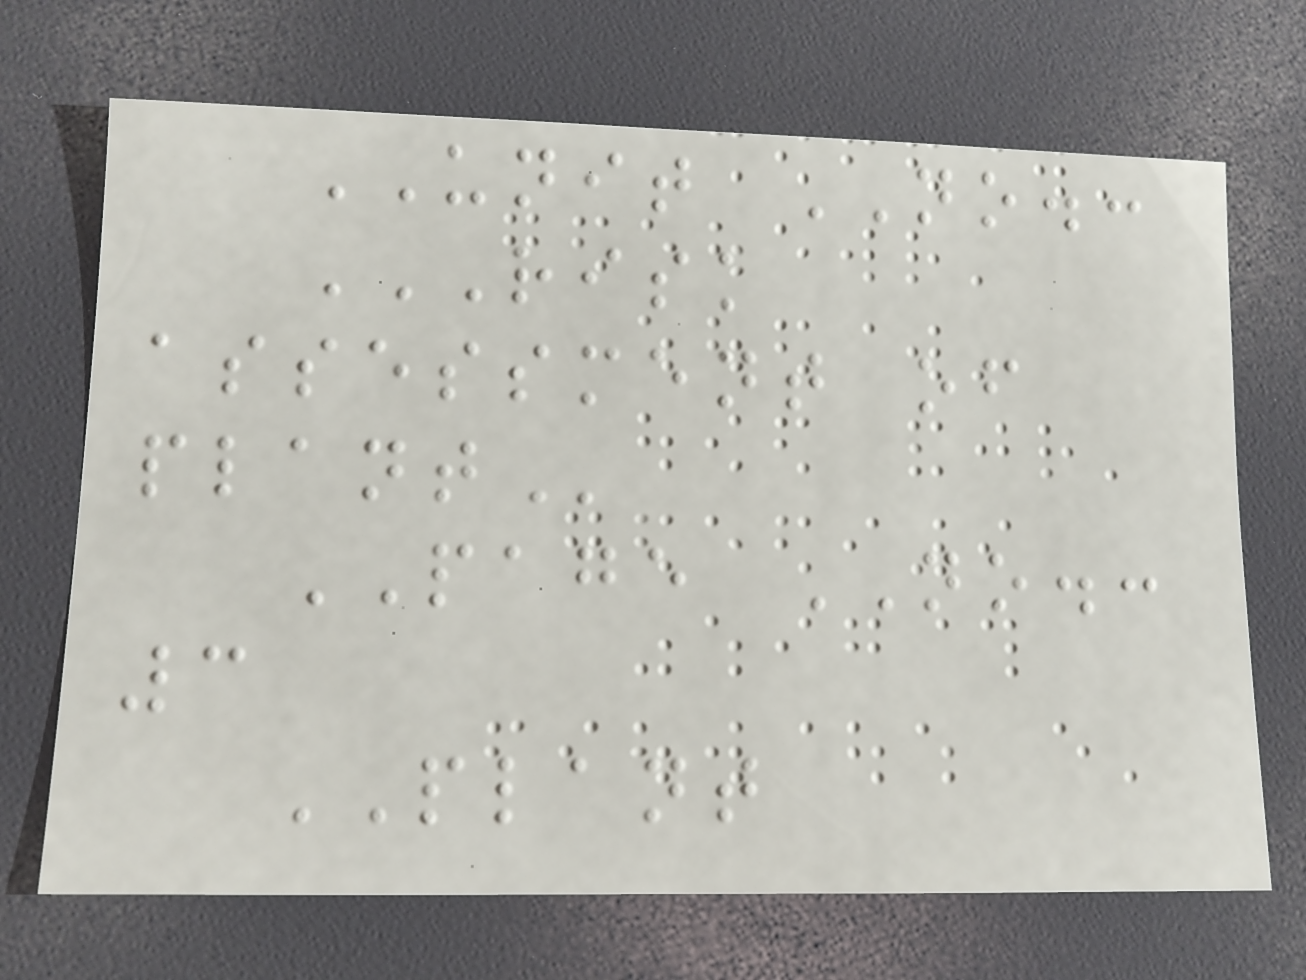UNIT NO.:
RISK
ASSESSMENT OF
PLANT
PAGE NO.:
3
PLANT
